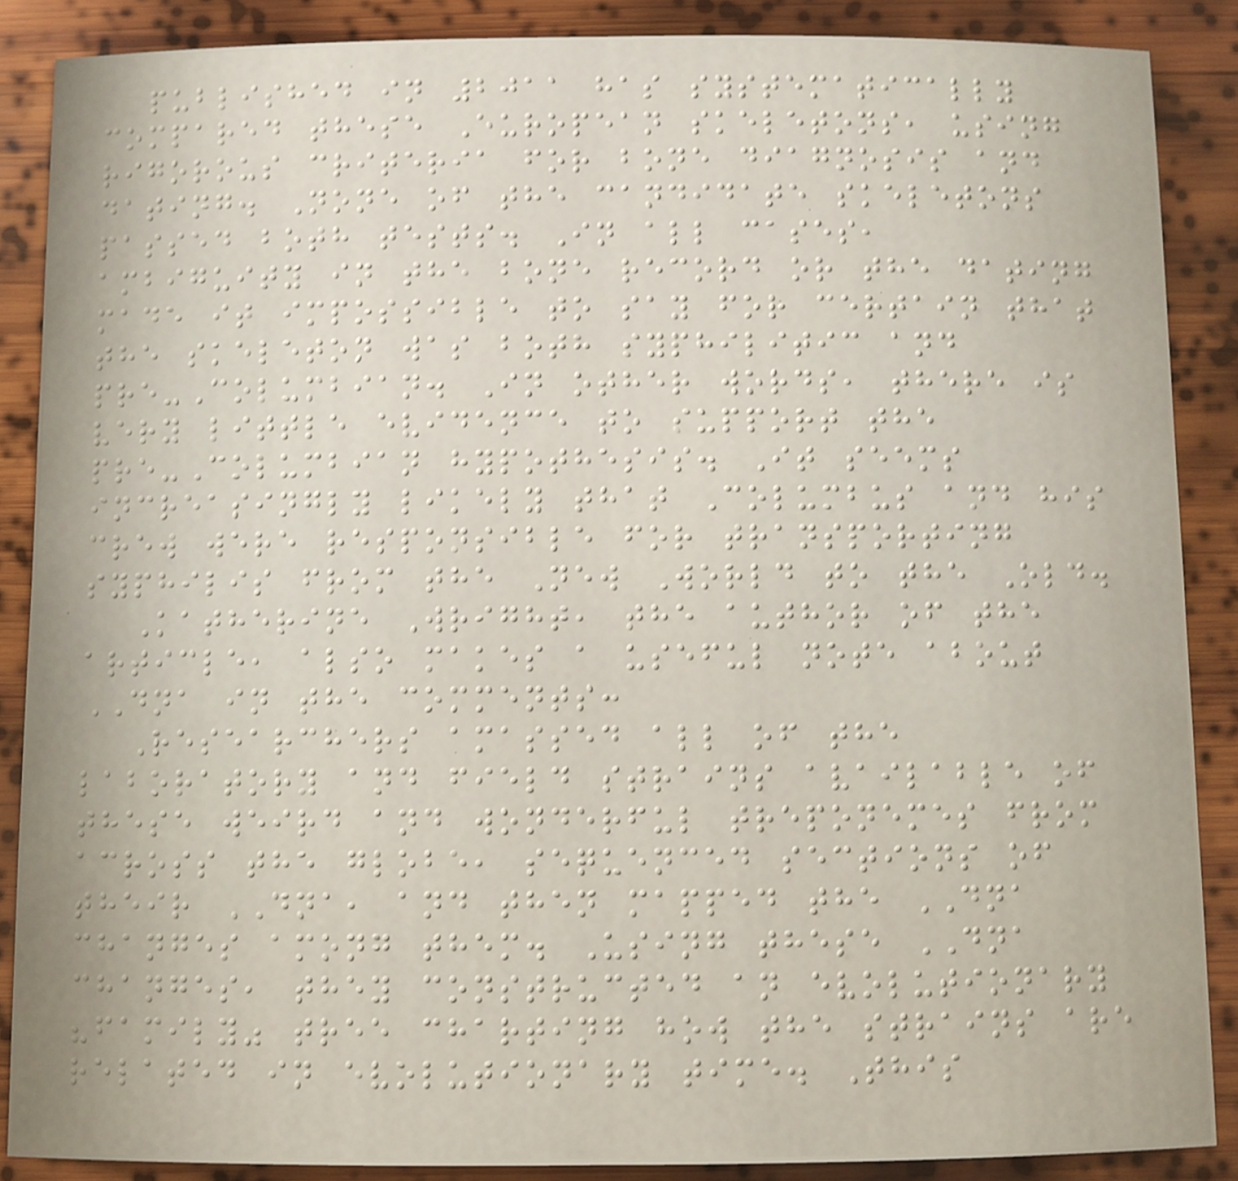published in 2011 has systematically
compared these European skeletons, using
rigorous criteria for bone diagnosis and
dating. None of the candidate skeletons
passed both tests. In all cases,
ambiguity in the bone record or the dating
made it impossible to say for certain that
the skeleton was both syphilitic and
pre-Columbian. In other words, there is
very little evidence to support the
pre-Columbian hypothesis. It seems
increasingly likely that Columbus and his
crew were responsible for transporting
syphilis from the New World to the Old.
Katherine Wright, the author of the
article, also makes a useful note about
DNA in the comments:
Researchers amassed all of the
laboratory and field strains available of
these weird and wonderful treponemes from
across the globe, sequenced sections of
their DNA, and then mapped the DNA
changes among them. Using these DNA
changes, they constructed an evolutionary
"family" tree charting how the strains are
related in evolutionary time. This
